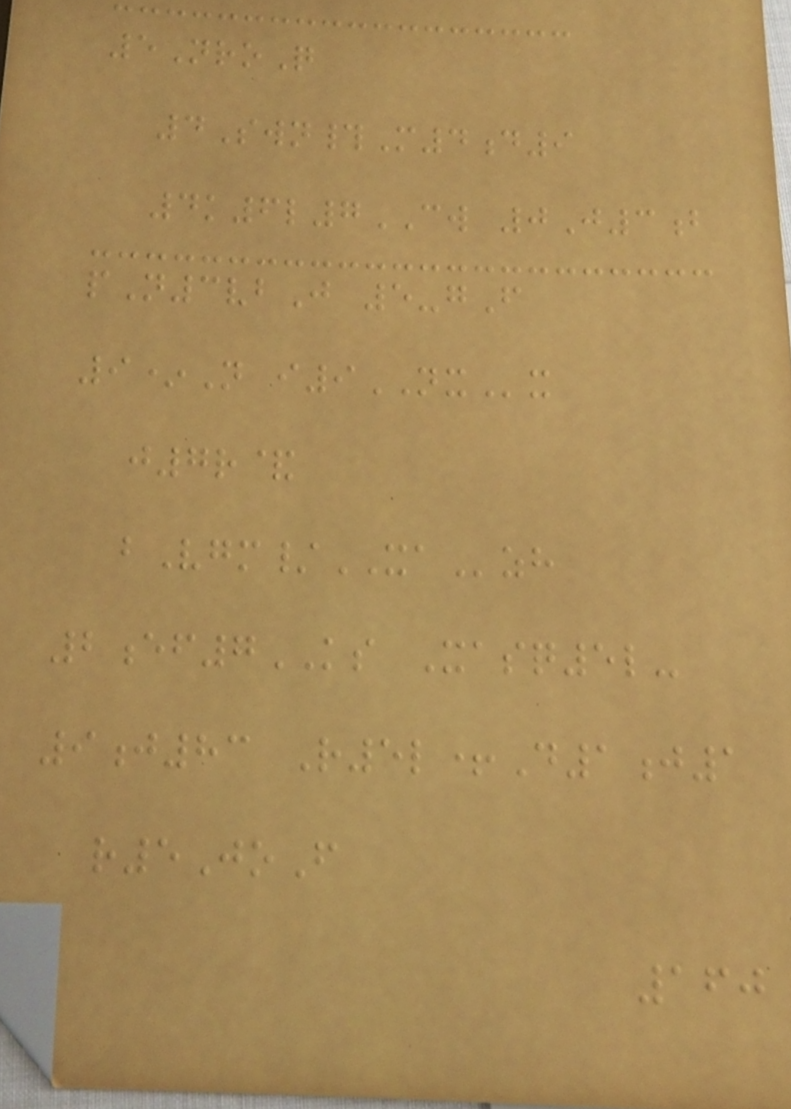5NroQ
4Swn#M4d9
4k6l7CW 0J3b
pN3vbJ 5-gF
9*N i9NXx
j7r&
bVgm/XAzh
2ef7KS Xasq5l-
9j83 R5l+D1j1
r5JoF
160
